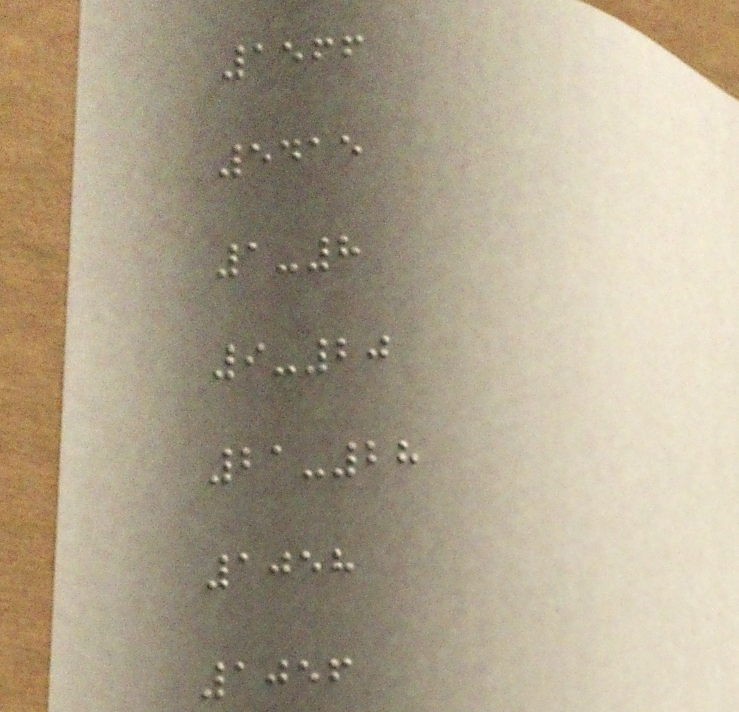1566
5415
1-8
9-20
21-28
1058
1056
